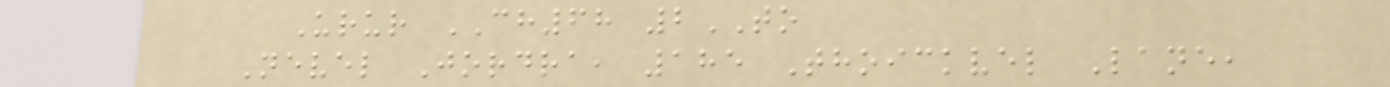Urur CH68 2TO
Nevel Jordra, 185 Thoickvel Lane,
